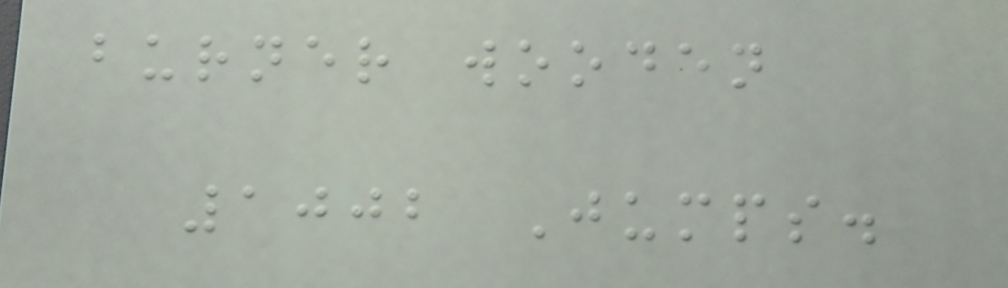burner wooden
1002 Jumps.
